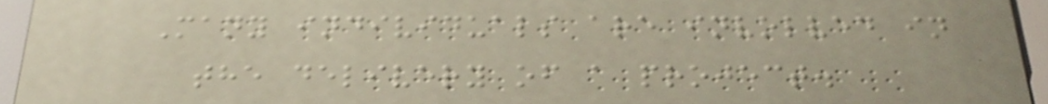Many individuals are involved in
the delivery of a project.
